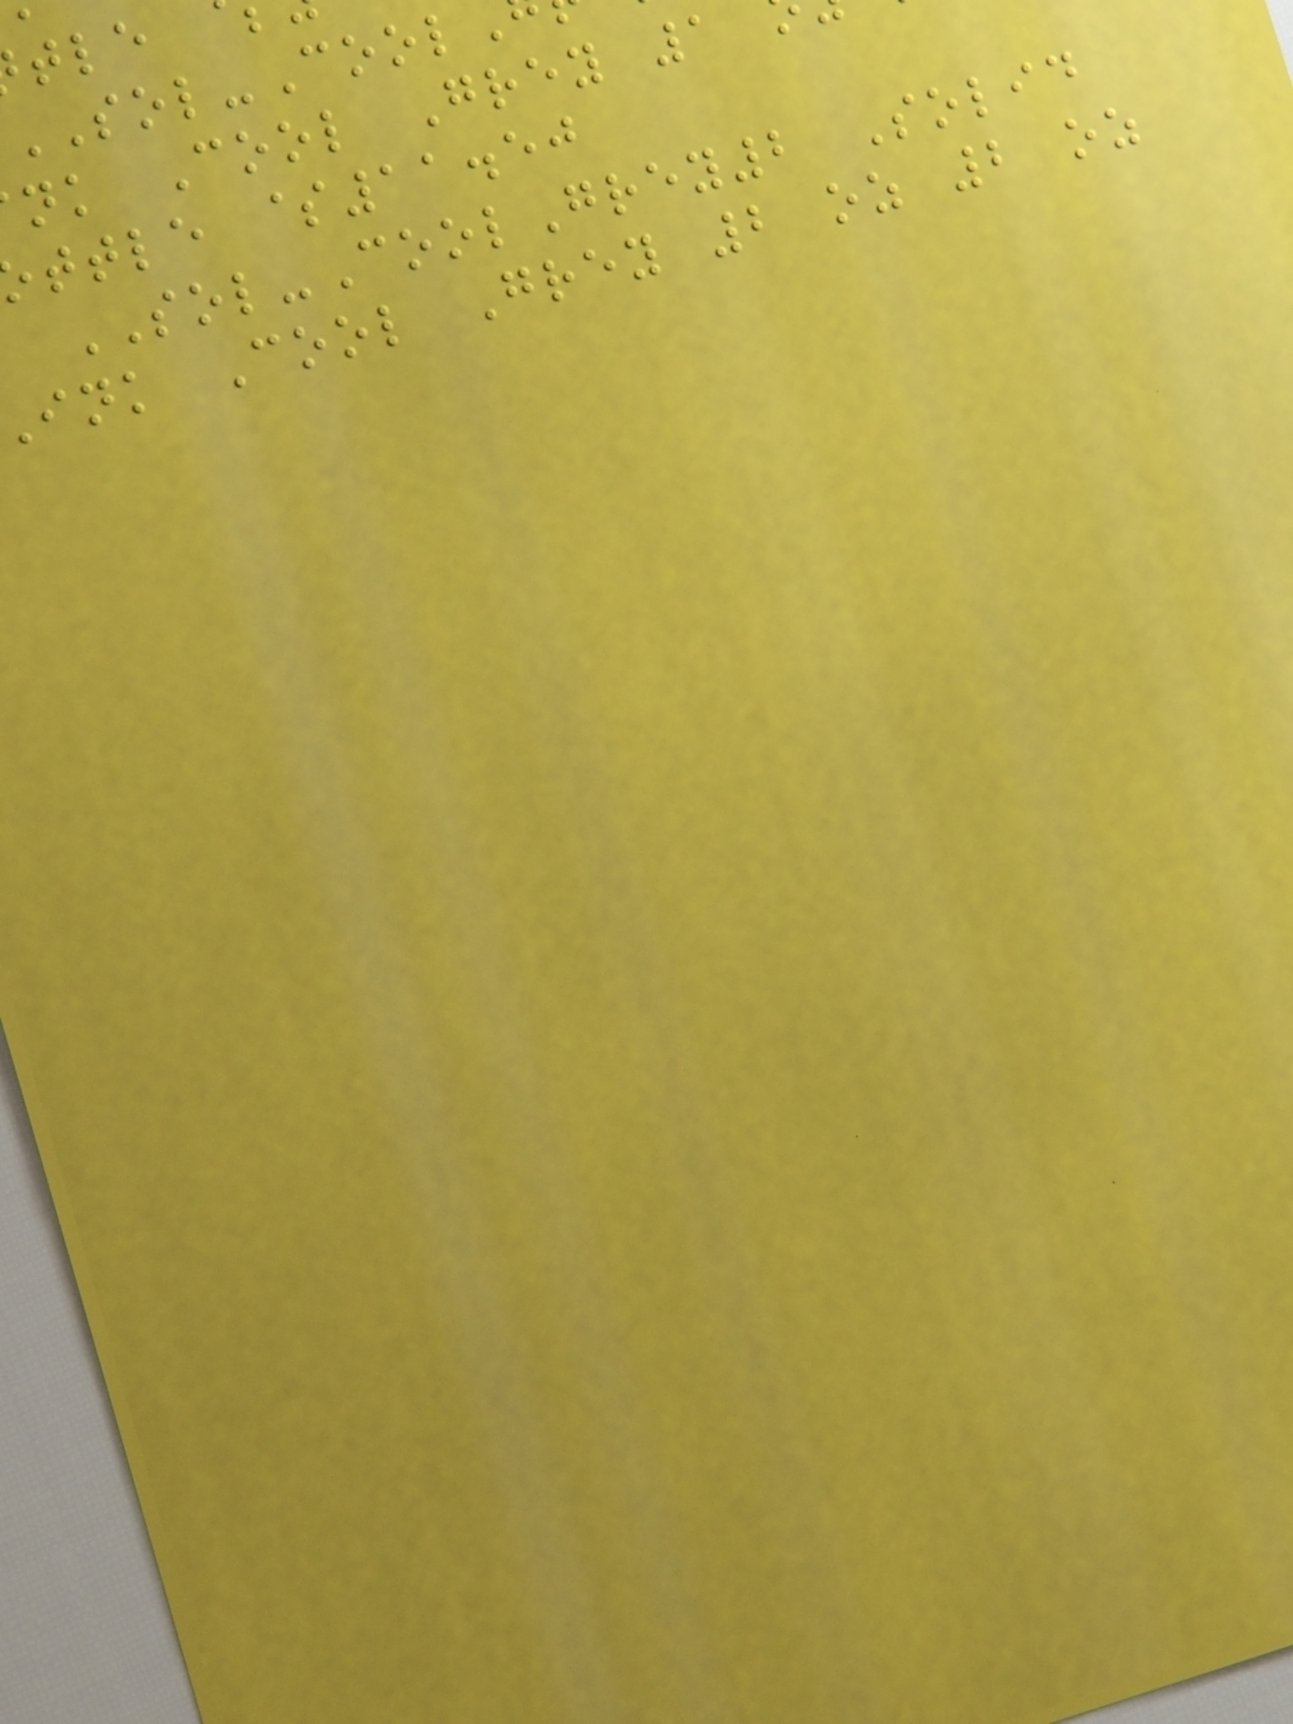SOL-Cool
nk Cool Grey 1
ttle $11.50
SOL-CoolGrey2 Solid
ink Cool Grey 2 oz 2 oz
